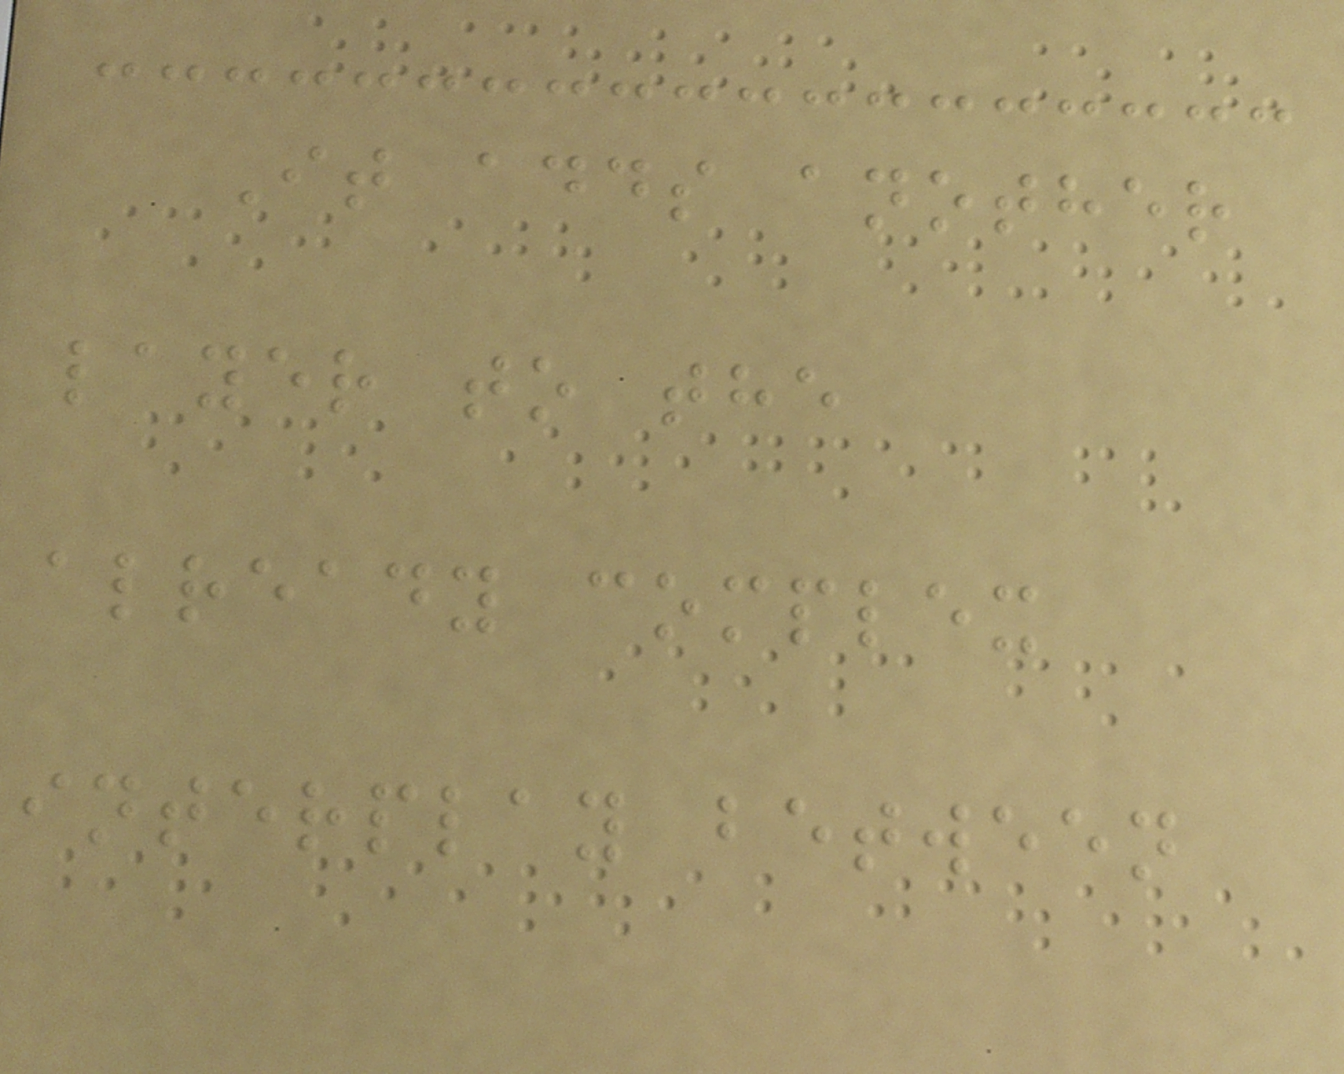It adds another
layer to the
already complex
interplay between
